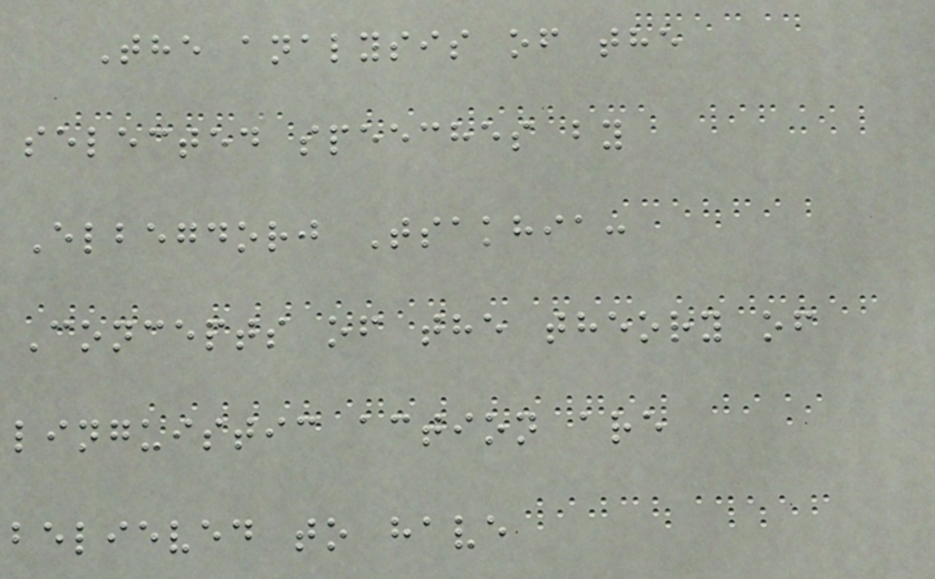The analysis of the
selected speeches by
Elbegdorj Tsakhia:
Concepts of the theory of
linguistic action are
believed to have
